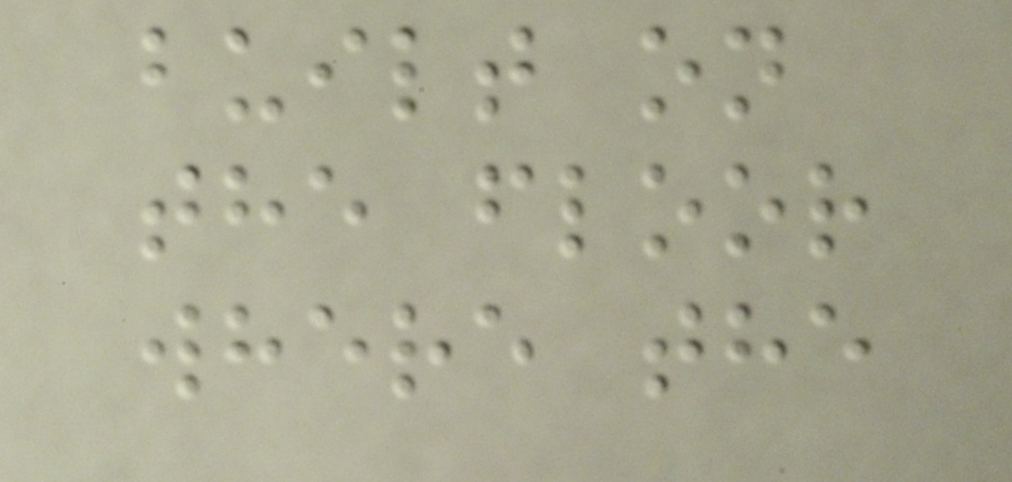built on
the floor
where the
